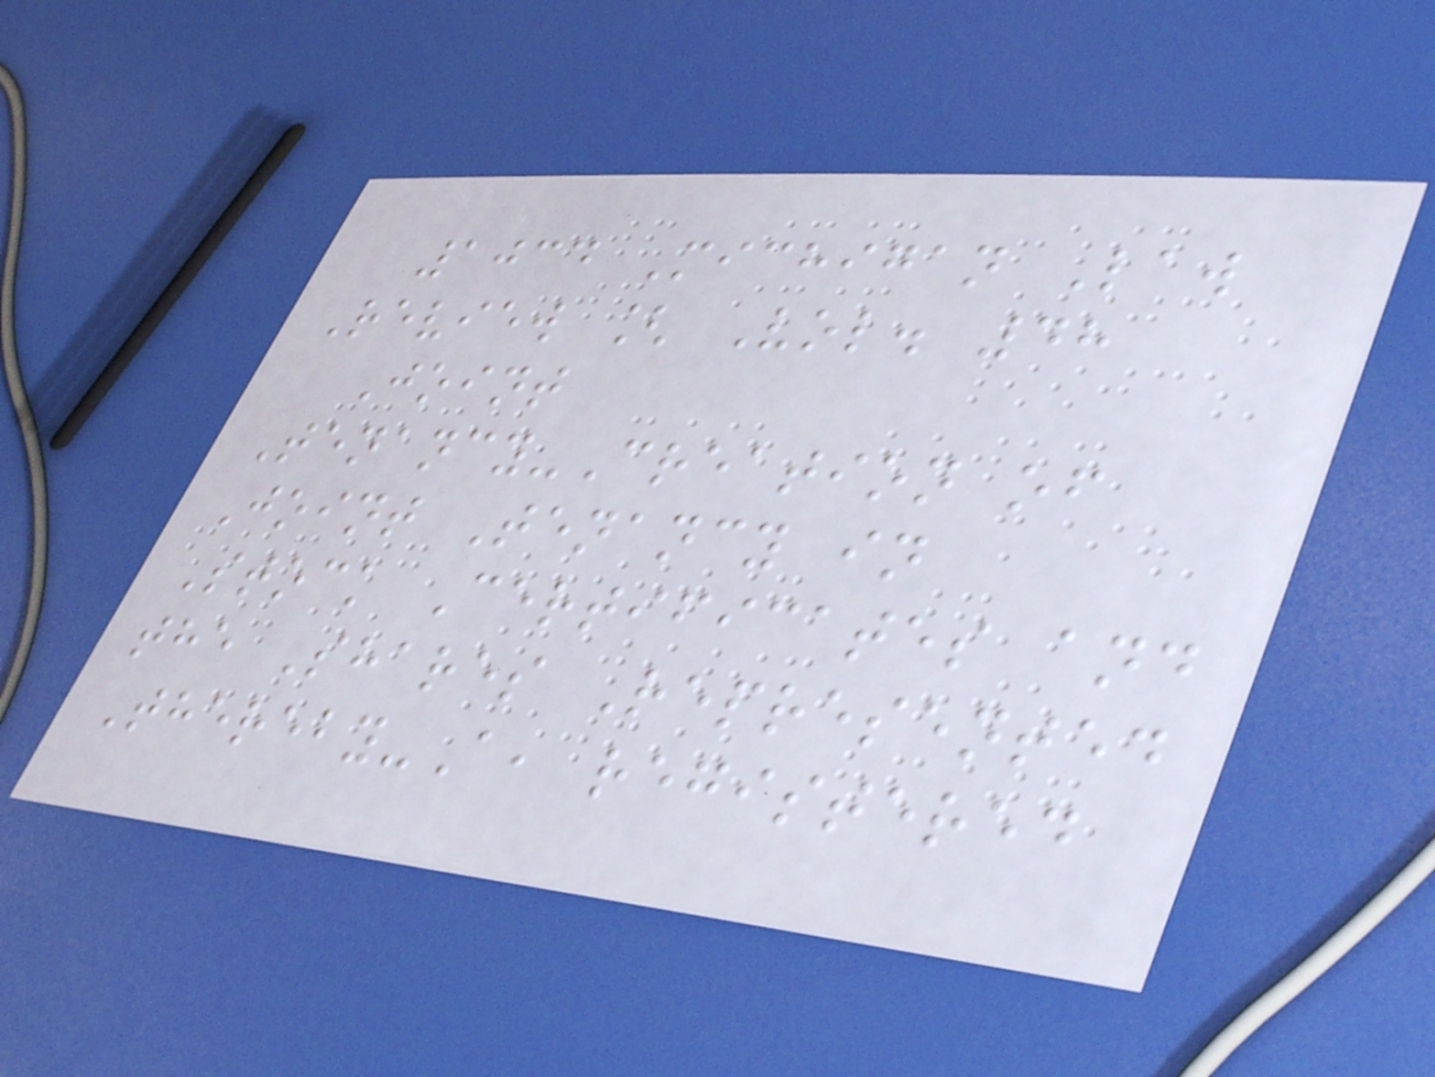1034 Michigan Law
Review [ Vol. 48
Joint
Tenancy-Creation of
Joint Tenancy in
Stock Certificates and
the Shares Represented
Thereby-A, registered
